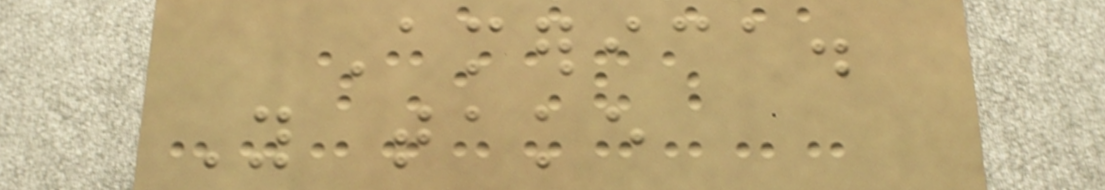America.
You take
